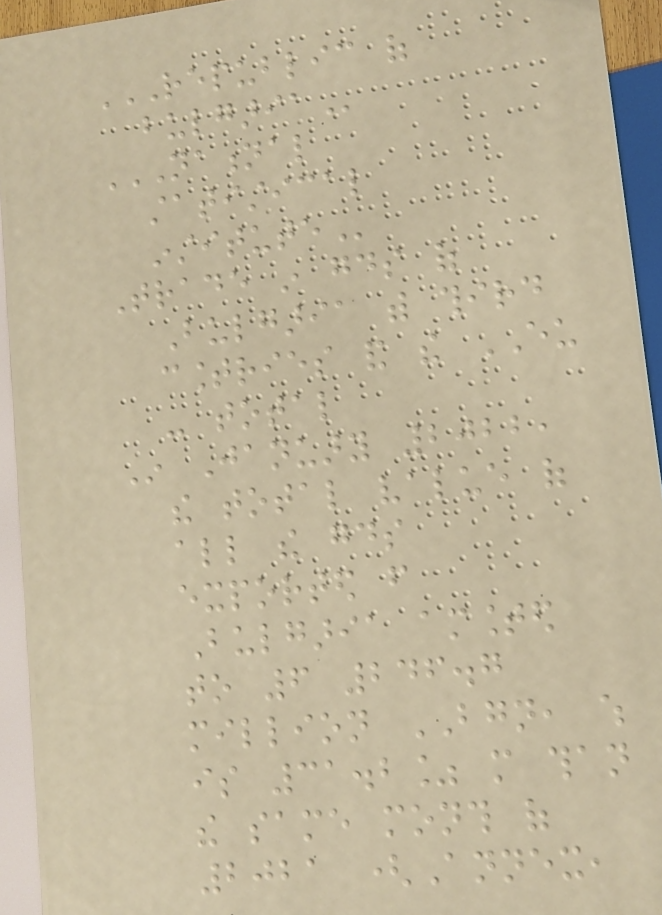REPUBLIC OF
BULGARIA
NATIONAL
STATISTICAL
INSTITUTE
Trade in goods of
Bulgaria with third
countries and the EU
- total
In January 2022,
the total value of
all the goods
exported from
Bulgaria amounted
to 6 246.7
million BGN, which
is 31.2% more than
the same month of
2021 (Annex,
